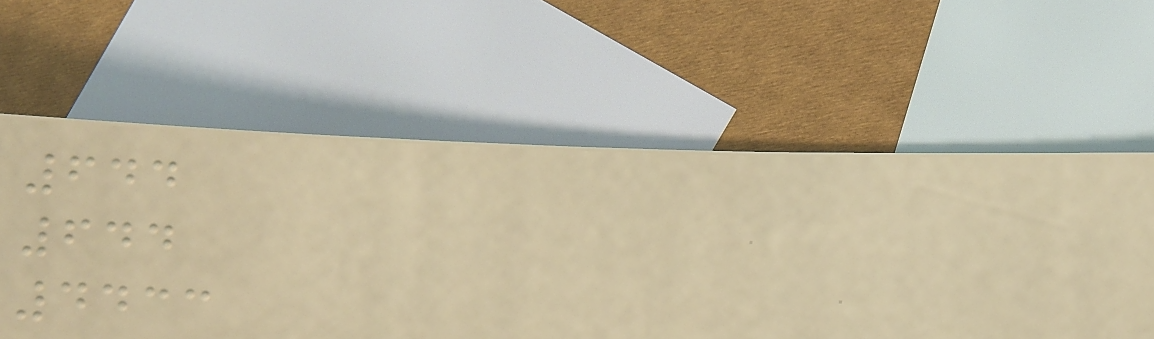644
644
4433
